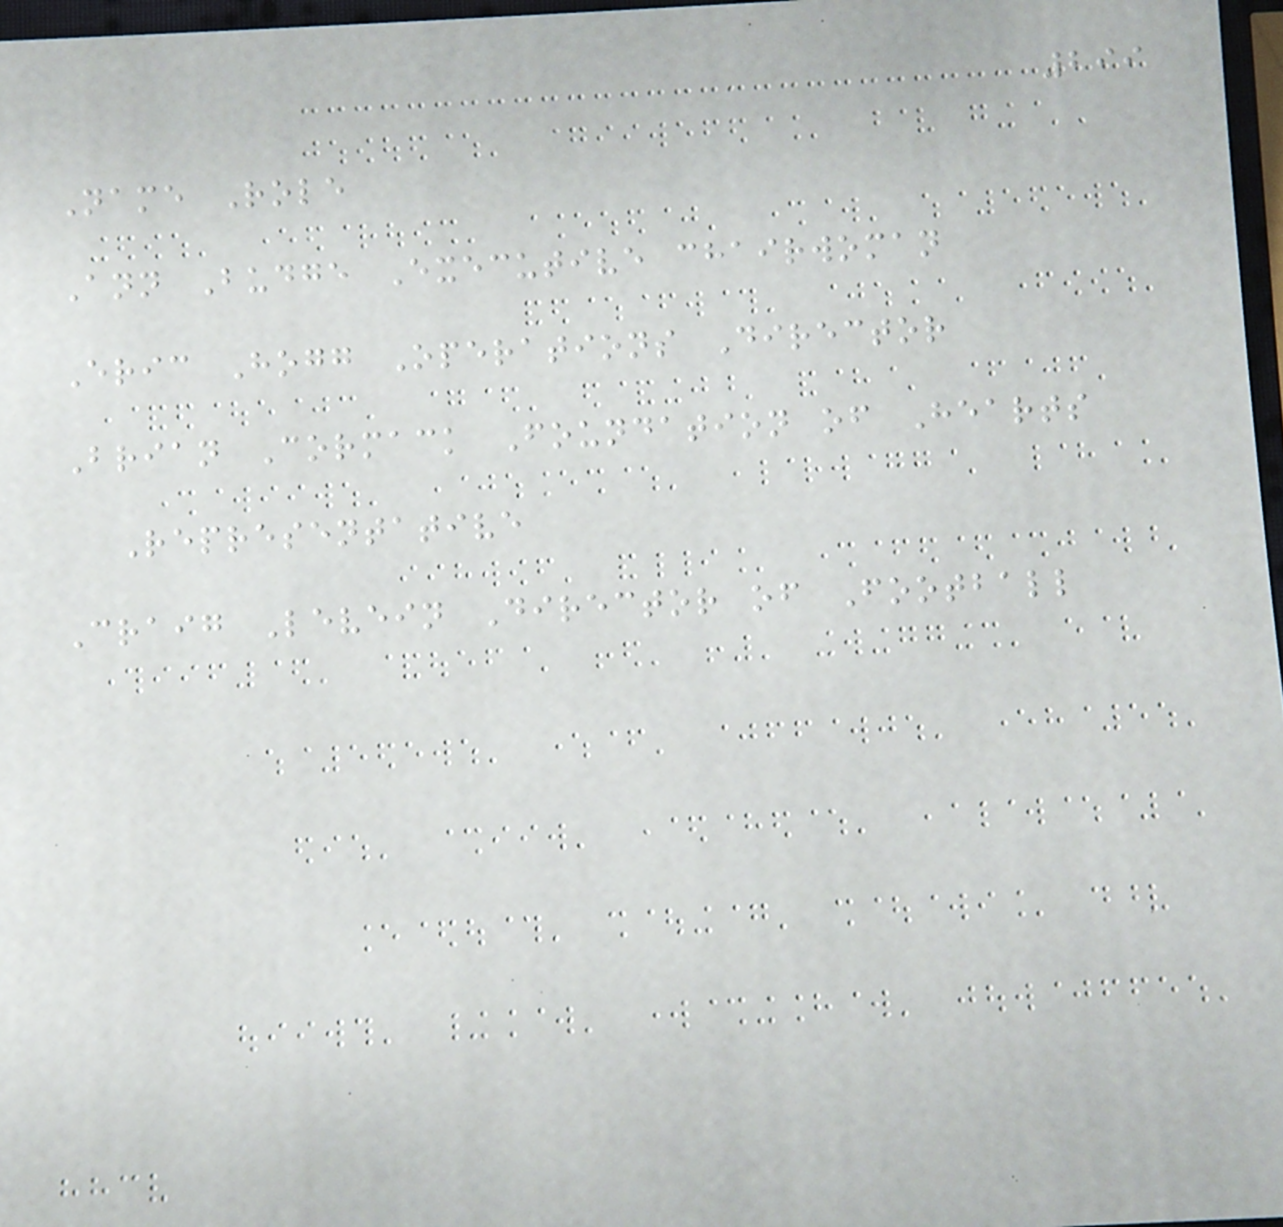299
Name Role
Ann Budge Executive chairwoman
Eric Hogg Operations Director
Brian Cormack Foundation of Hearts
Representative
Craig Levein Director of Football
